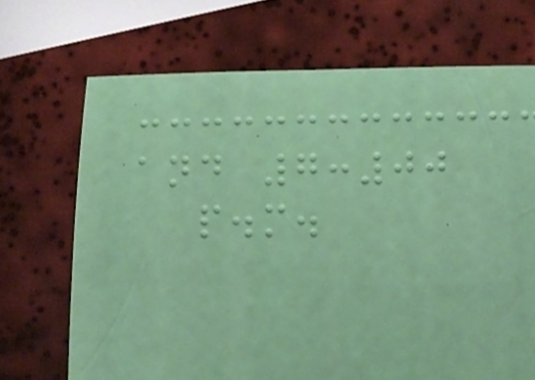and 7:00
p.m.
